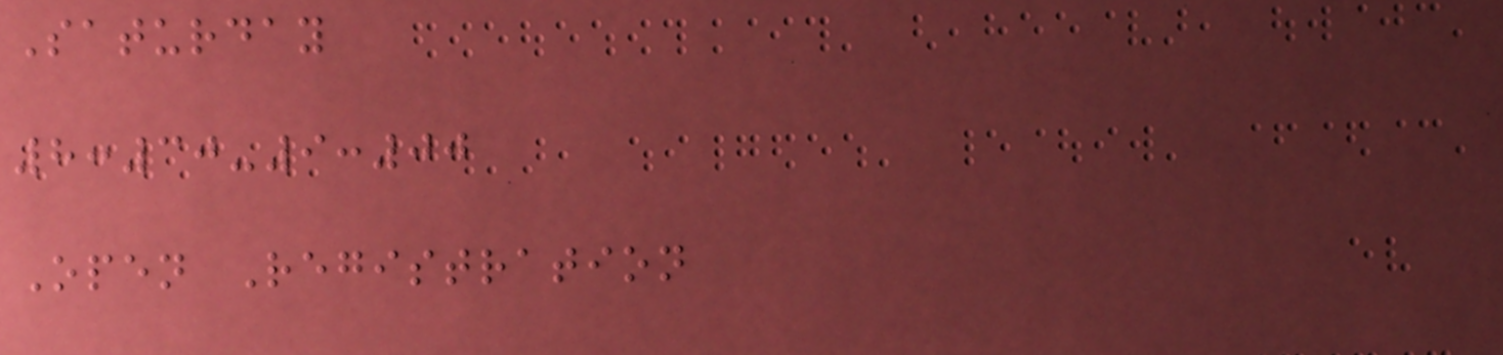Saturday
8:30-9:00
Open Registration
